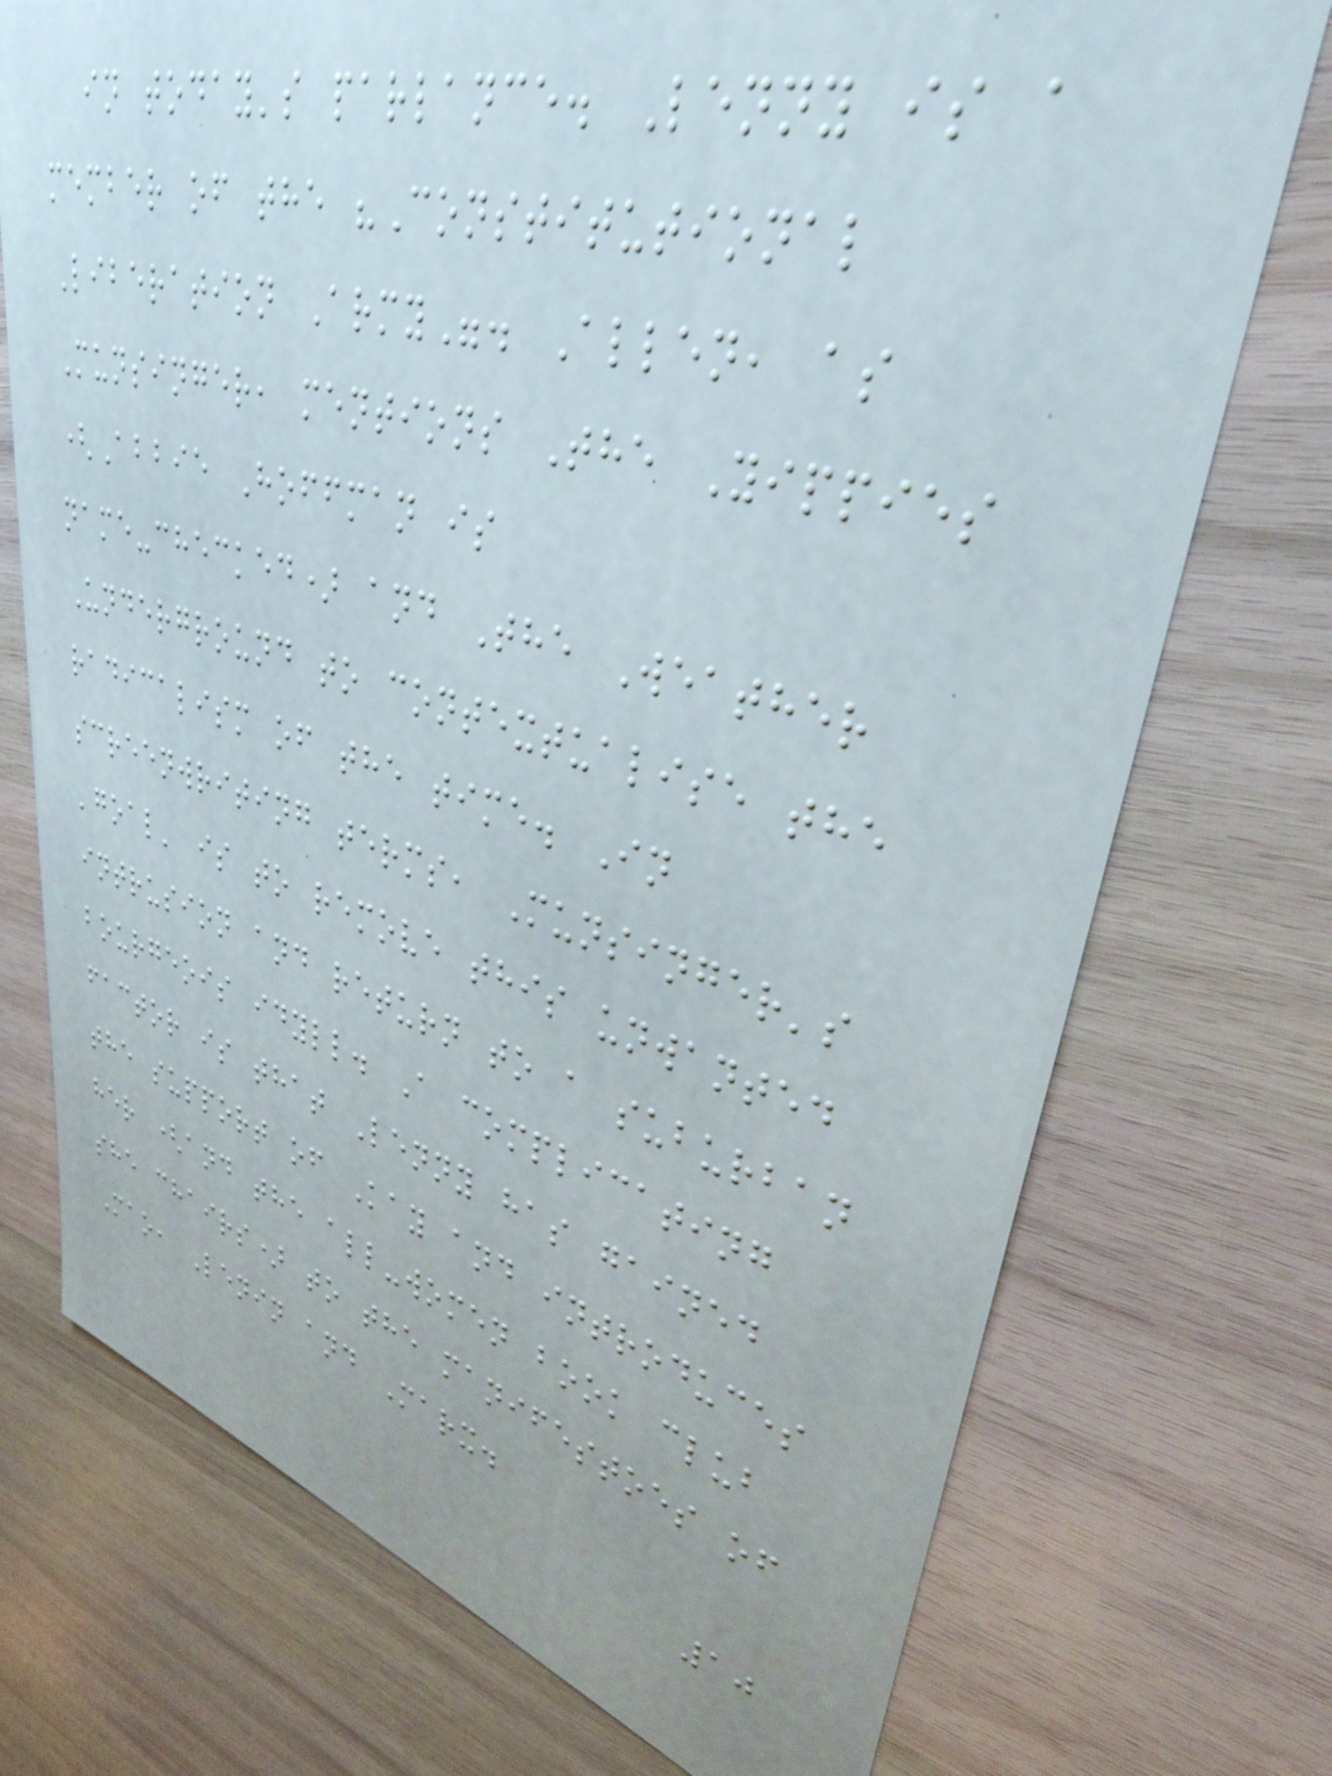in today's parlance. Lenny is a
member of the "Constitutional
Liberation Army". Allen, as
Munsinger, mentions The Yippies
(Abbie Hoffman is
name-checked) and The Weather
Underground to contextualise the
radicalism of the time. In
screenwriting terms, Munsinger's
'goal' is to remove this unwanted
intrusion and return to a suburban
bourgeois idyll. A complicating
factor is that Lenny has gained
the support of Kay and introduces
her (and the all-women book club
she chairs) to the manifestoes of
Mao, Lenin and Marx.
10
